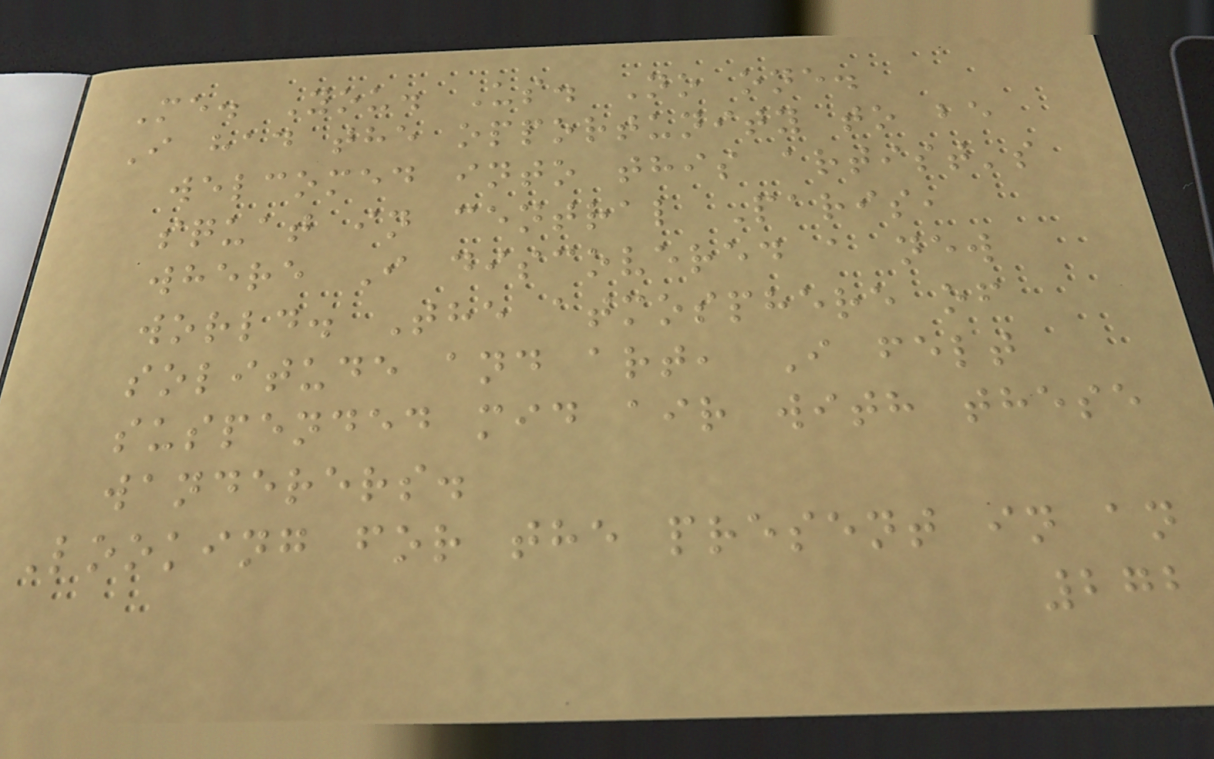Me. You. Us. No one.
I had the opportunity to be
welcomed into this artist's
squat in central Paris,
where I discovered a new
world. The atmosphere of
solitude and art, I felt
suspended mid air with these
wanderers.
Looking for the present in an
272
